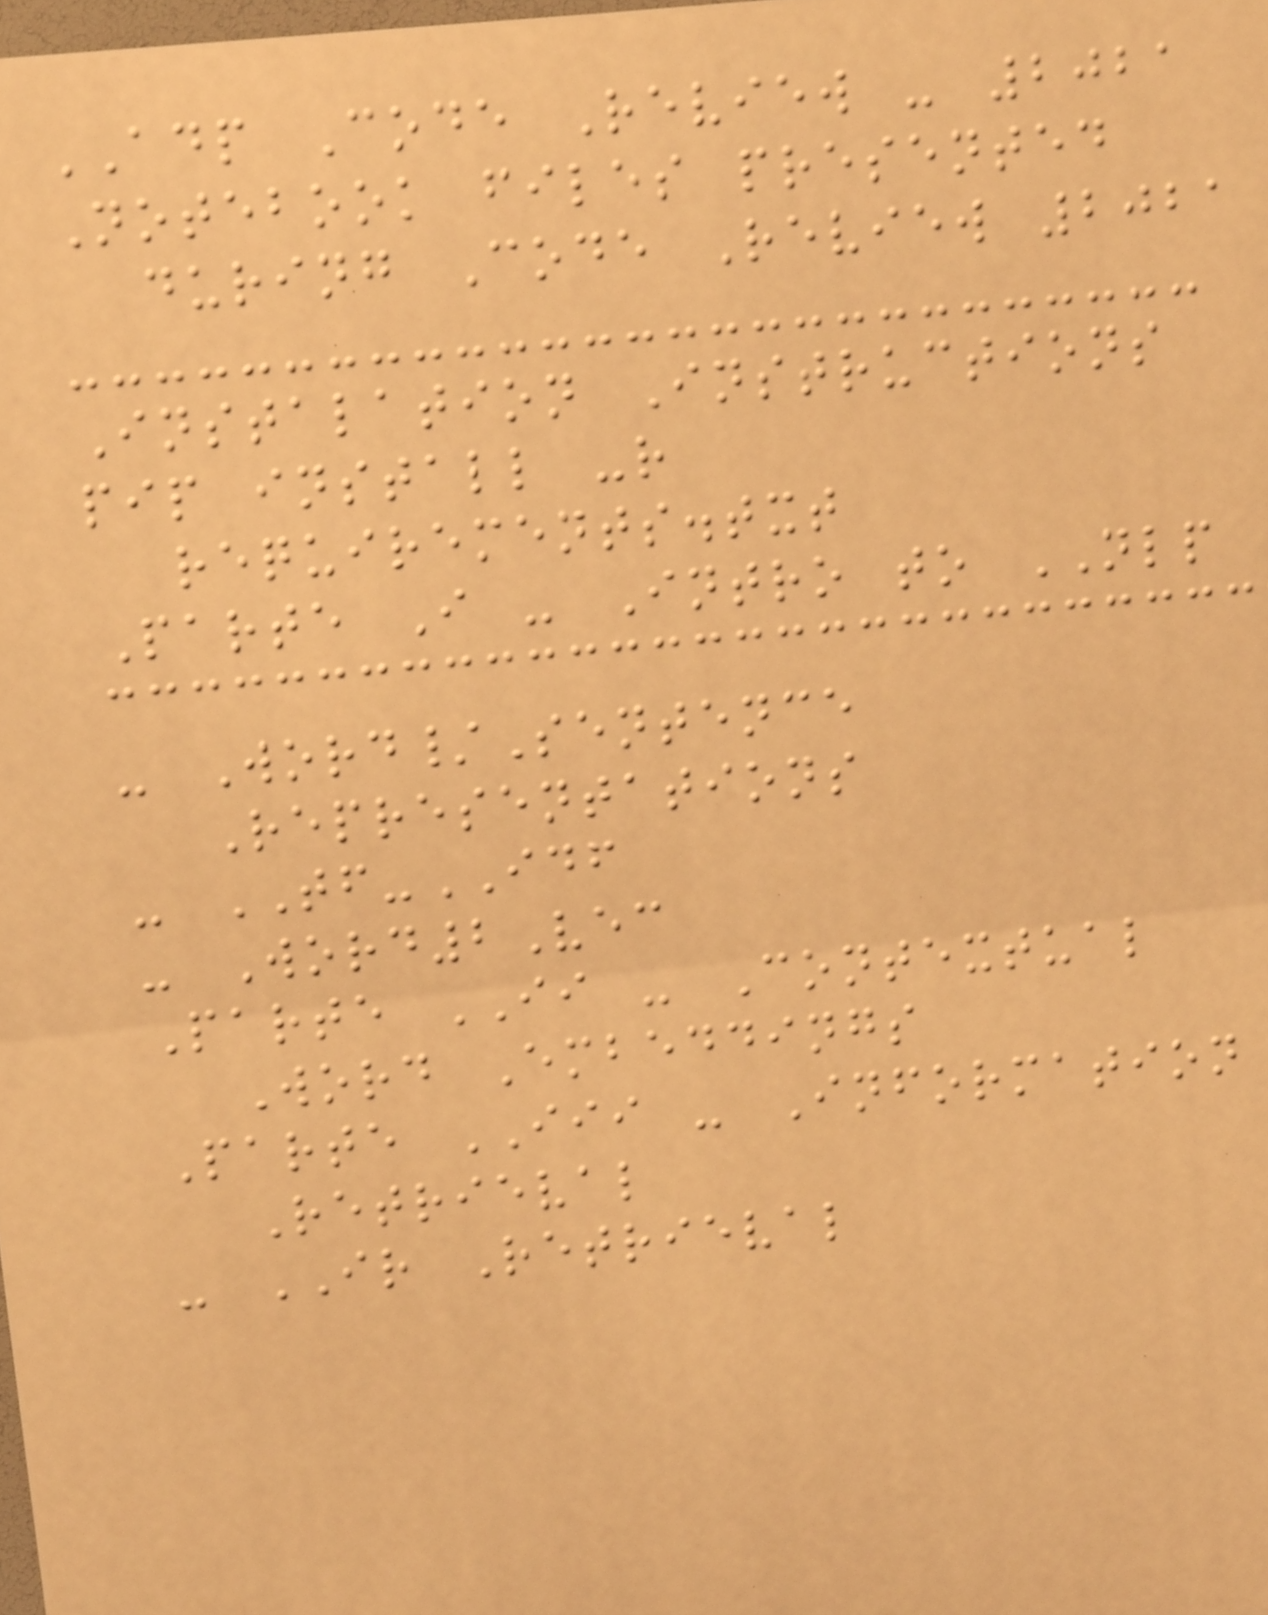ADP Code Review - 2021
Notebook files presented
during Code Review 2021
Instalation Instructions
pip install -r
requirements.txt
Parte I - Intro to NLP
- Word/Sentence
Representations
- TF-IDF
- Word2Vec
Parte II - Contextual
Word Embeddings
Parte III - Information
Retrieval
- IR Retrieval
